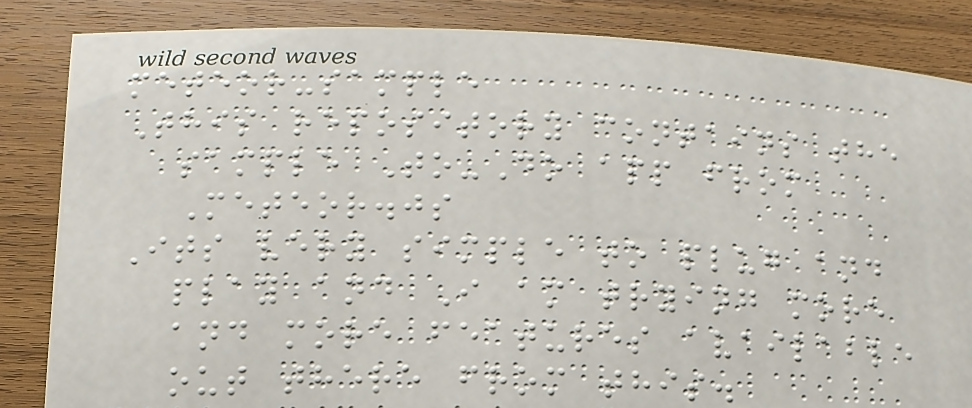meteor-sample
This repository contains the
sample To-Do app from
Meteor.js
Its very simple to plug and
play and I am trying more
and more features available
out there from this.
